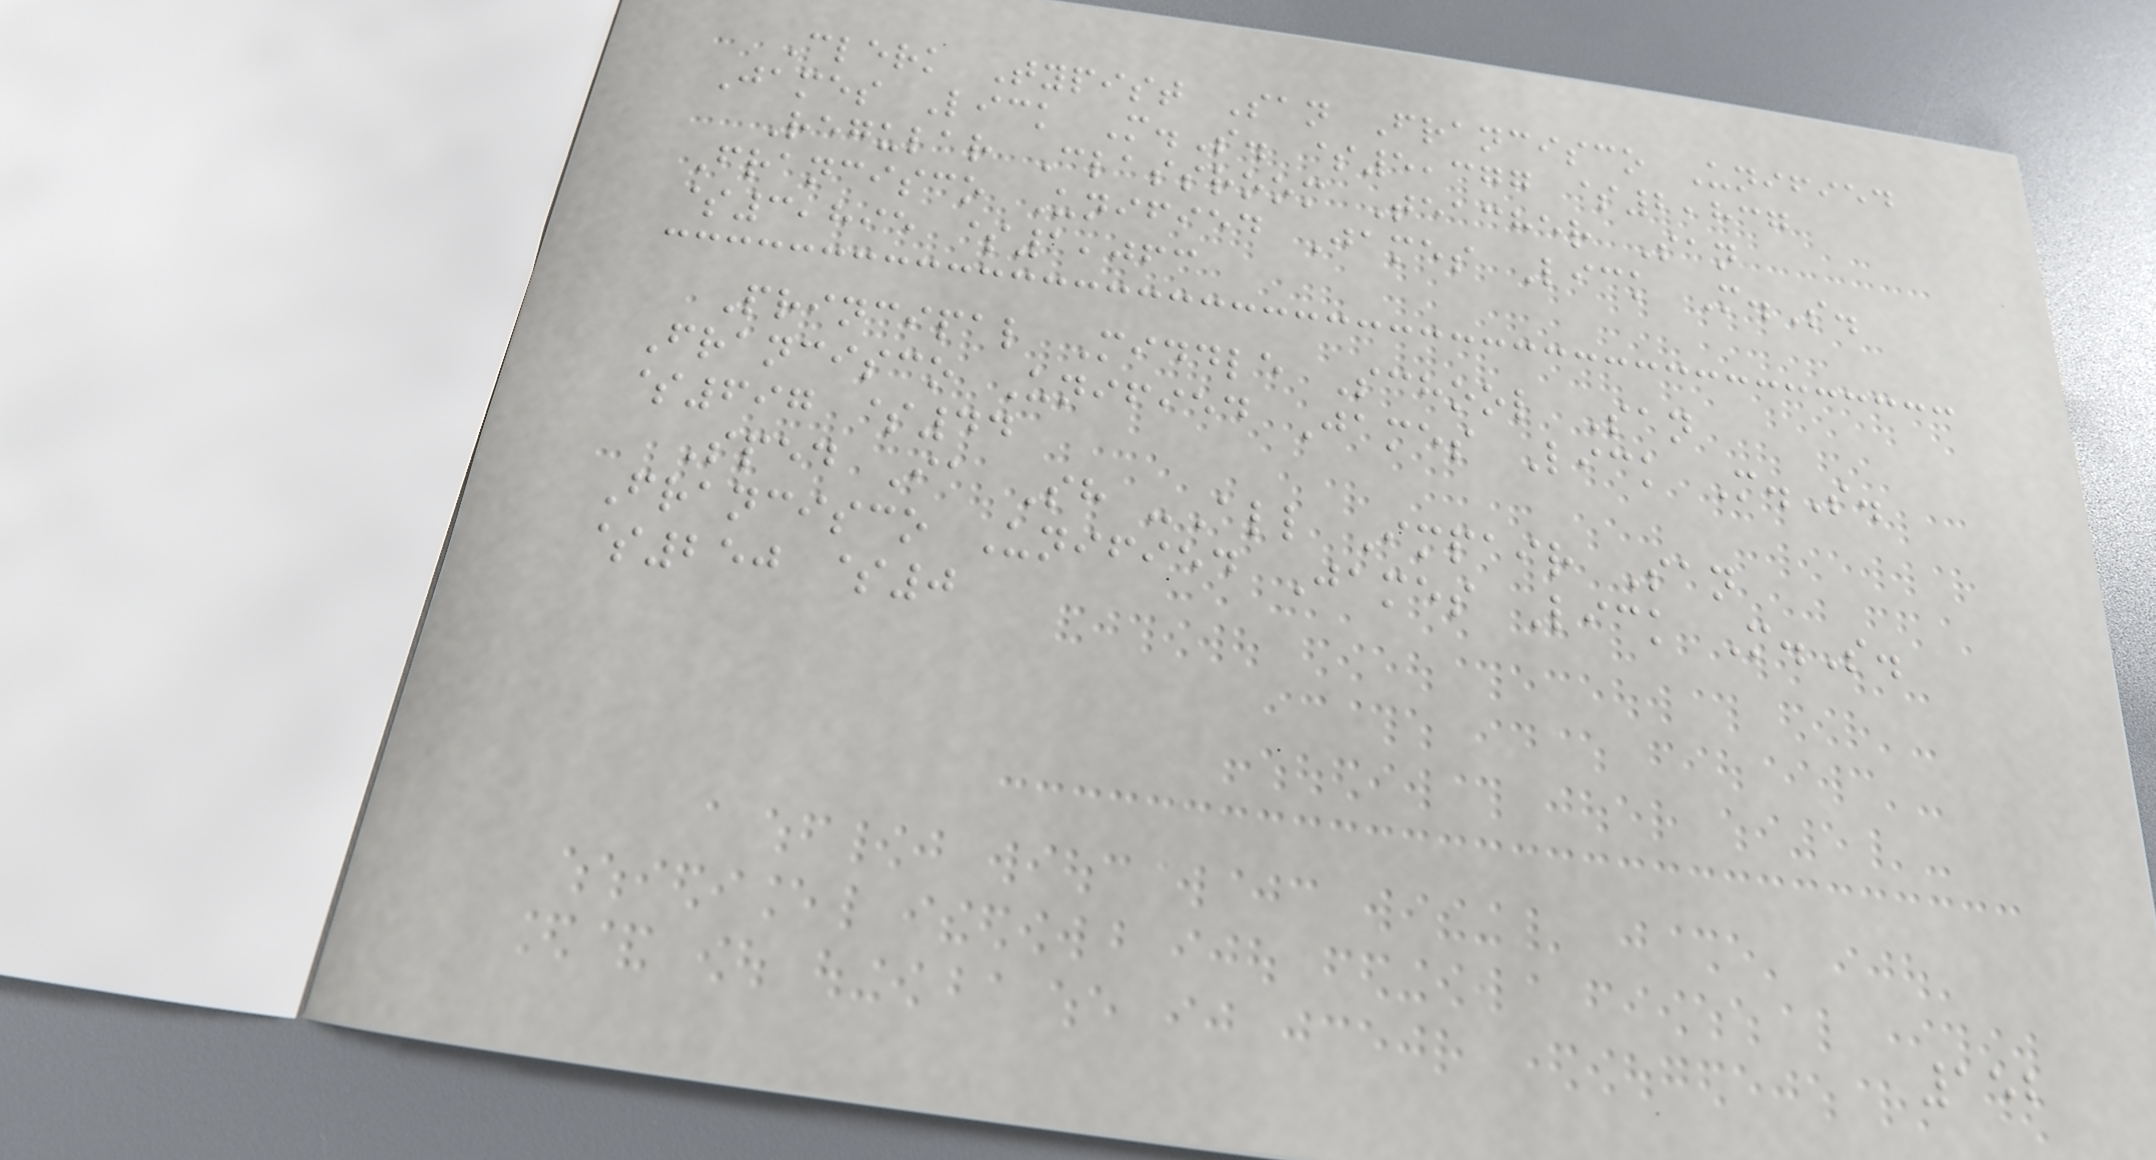Clerk Typist San Francisco Unified
James Lick M.S. $5,377 $2,837
Regular Classroom Teacher San
Francisco Unified James Lick M.S.
$3,895 $1,063
Principal Middle School San
Francisco Unified James Lick M.S.
$697 $44
Sped Ia Sh -All Impair San
Francisco Unified James Lick M.S.
$250 $0
152
